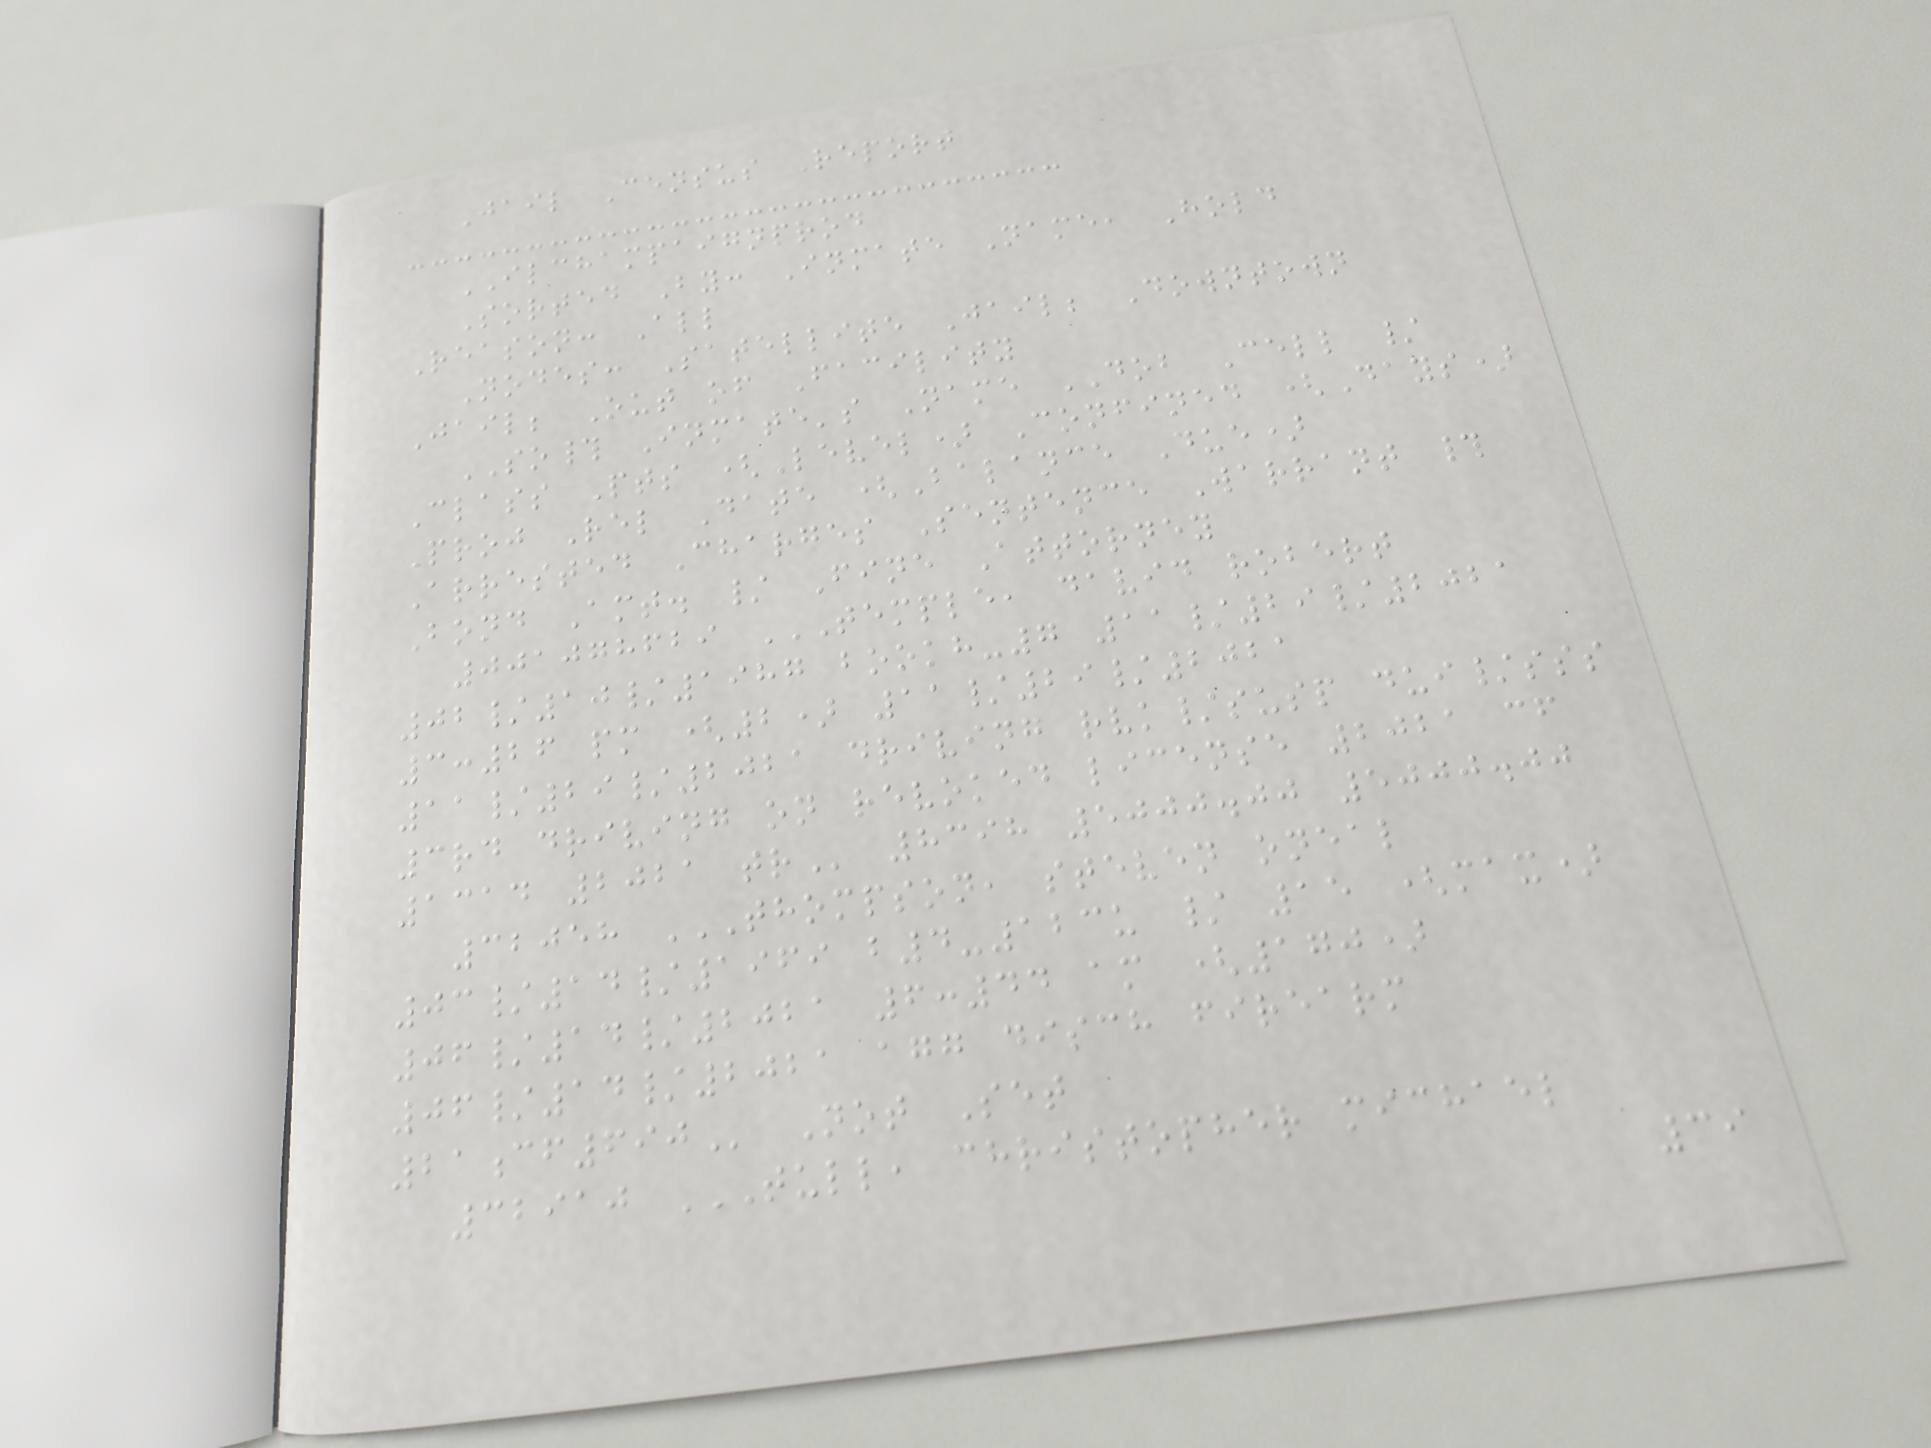Jail Census Report
ILCHAMPAIGNPROD
Sorted By: Inmate Name, Hold
Reason: All
Nodes: Satellite Jail; Downtown
Jail; Out of Facility
SO# Inmate's Name DOB Cell /
Class Pts (Level) Confined (Days)
Proj Rel Date (Balance Due)
Arrested Charges Sentence Warrant #
Bond Amt. / Fine Attorney
001078629 TEMPLE, DAVID ROBERT
02/10/1987 BOOKH-7 11/29/2021
3:26 PM (2) 11/29/2021
11/29/2021 DRIVING RVK/SUSP DUI/SSS
3RD DRIVING ON REVOKED LICENSE 2021 CF
1314 2021 TR 8398 5000.00 5000.00
32058 THOMPSON, STEVEN ONEAL
03/14/1969 B4-123U / 15 (MAX)
06/14/2021 6:44 AM (170)
06/14/2021 AGG DISCH FIREARM
21CF690 Not Set
32910 TULL, CHRISTOPHER MICHAEL
39
